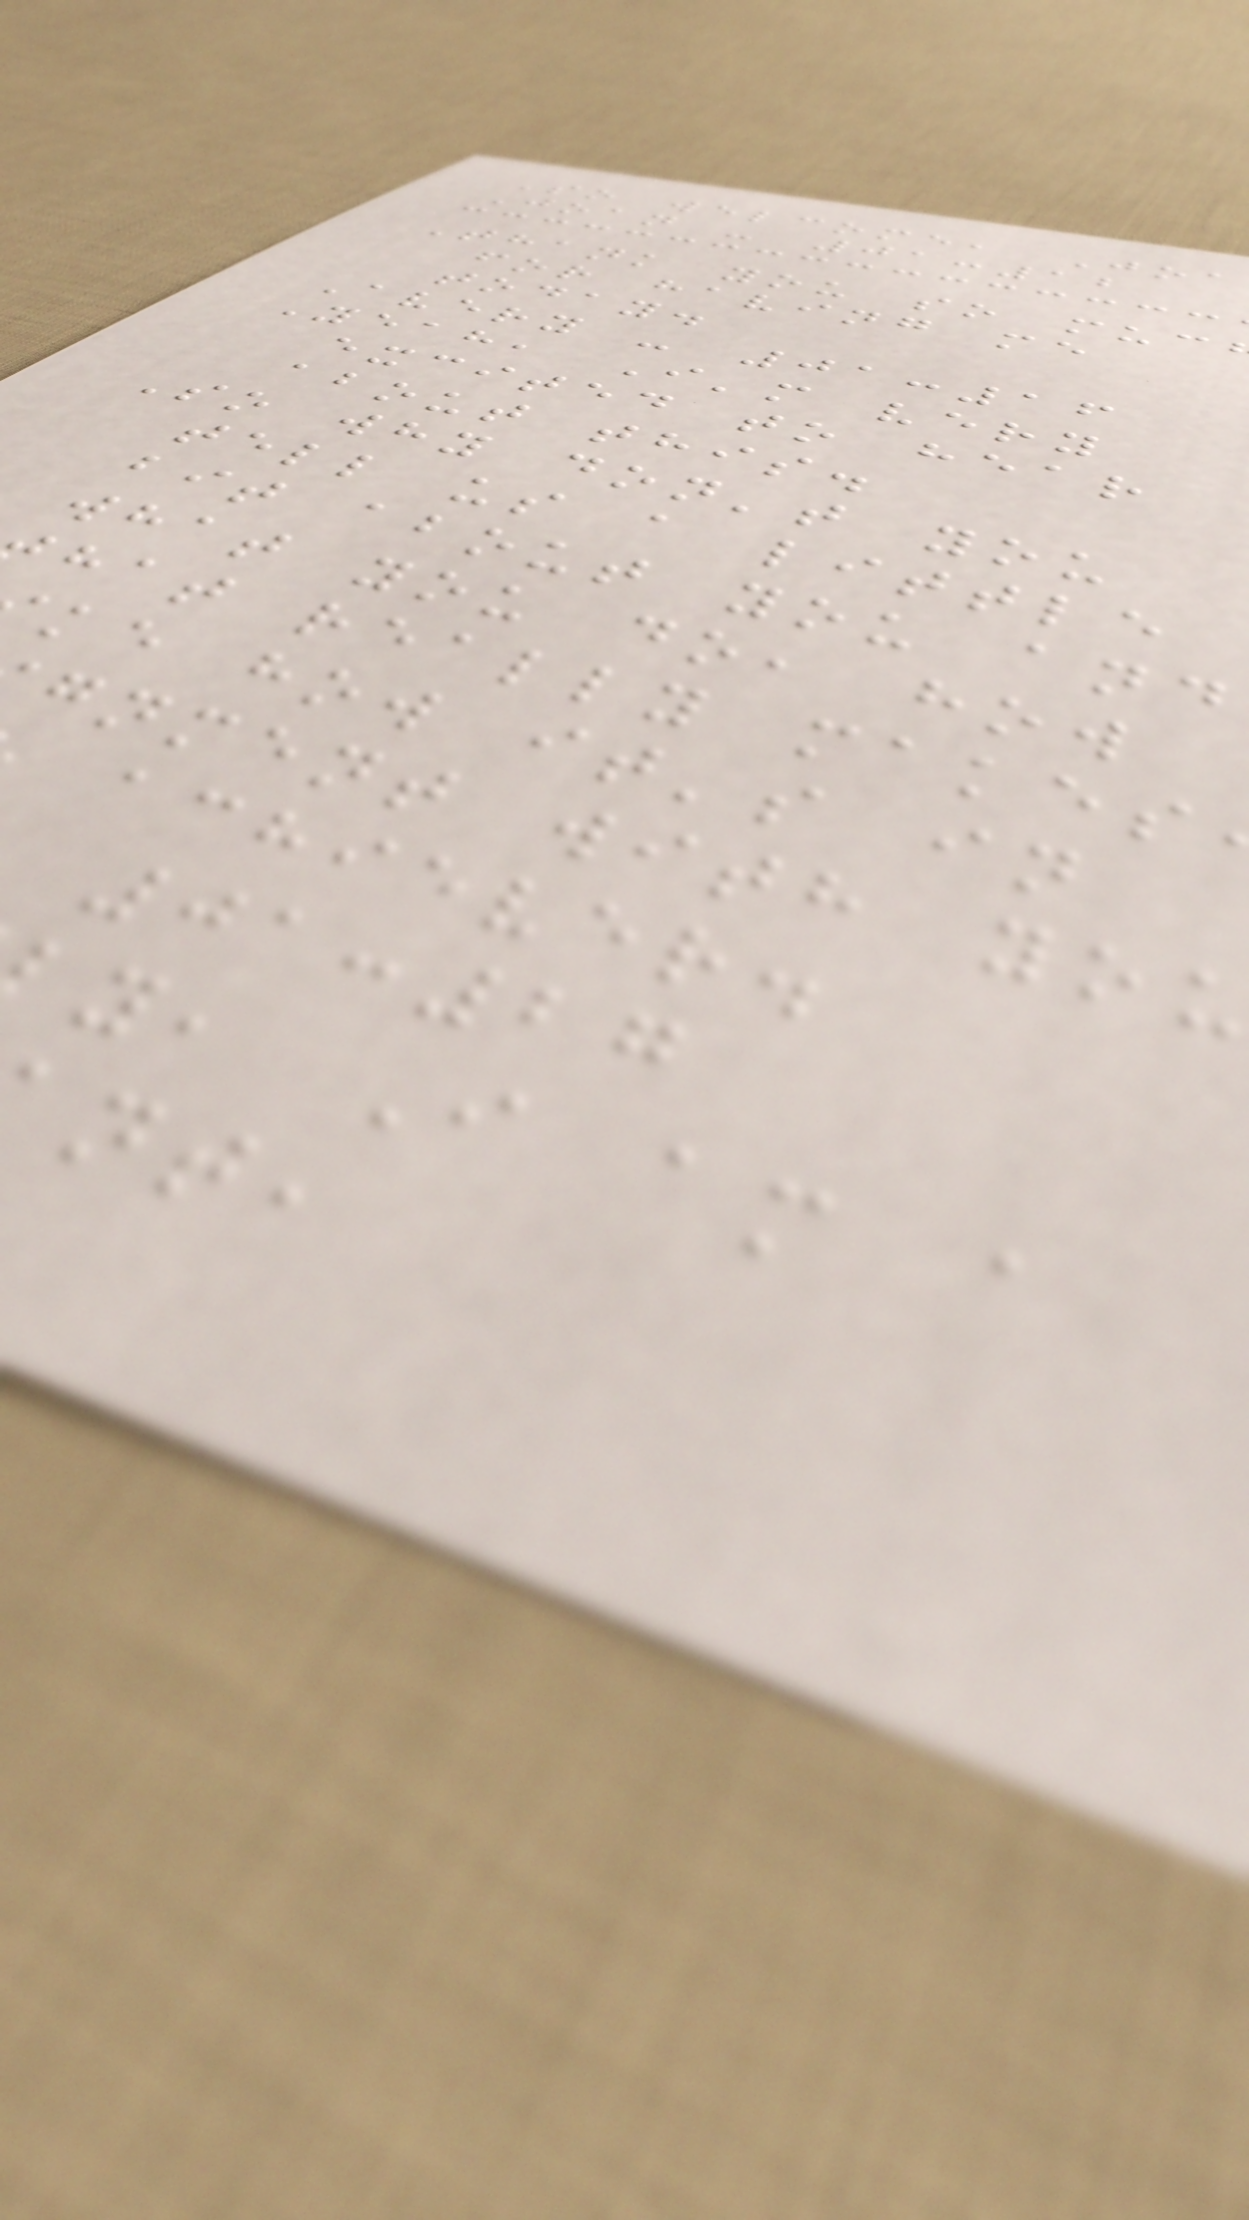So welcome, Joa
Joan - 01:12
Thank you so muc
for having me
today.
Avery - 01:16
Yeah, I'm very
excited to hear
about this.
So why don't you
tell us a little
bit about you and
what you do, how
hat really makes
ke how it's in
gnment with yo
achiever.
01:27
y, I am a
